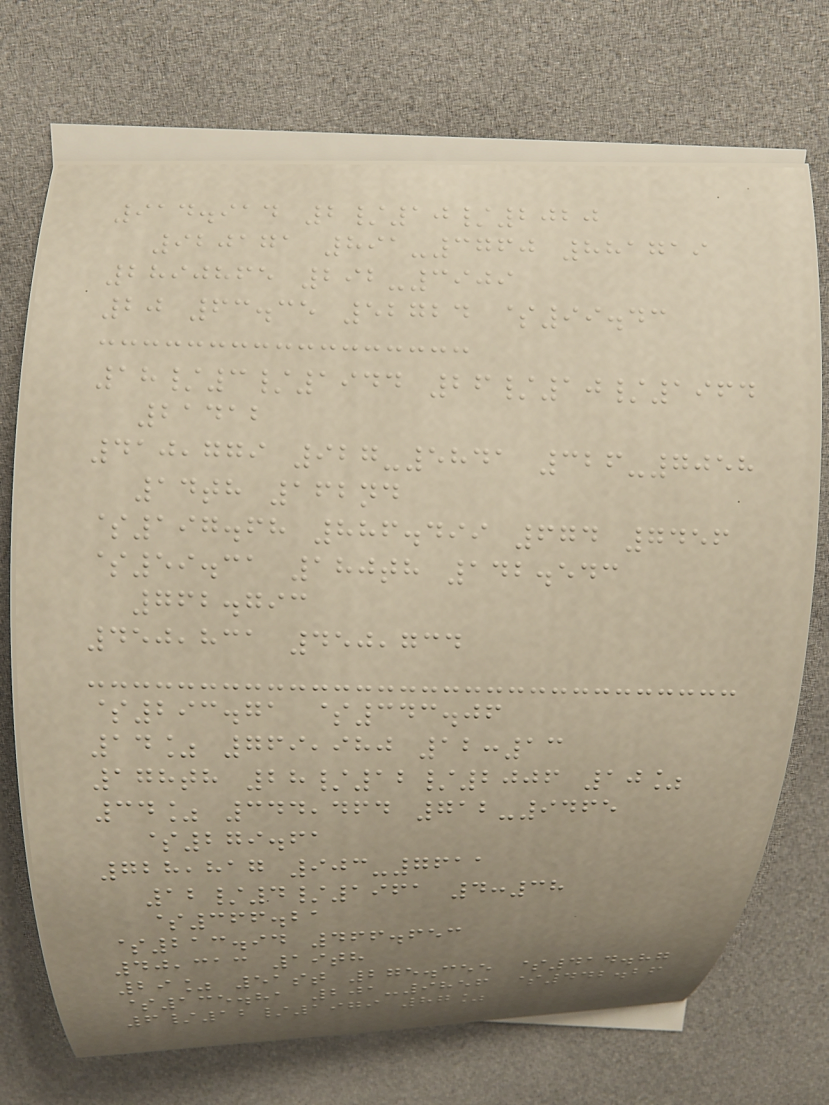914.914 2/10/2020
920171 891-3760 881719
2890865 292-3909
20 63.35 52724 $99.43
18/3/1944 26/10/1964
21412
410,779 927-5841 326-7058
14th 162nd
$197.68 886.499 674 7456
$59.31 180th 142.543
762.793
450,831 450,734
$293.71 $343.06
14% 769,980 12:13
178th 28/12/2006 10%
34% 344,464 712-9465
$279.61
728,817 903-7611
12/4/1961 4:38
$366.21
$213.94 466.653
40,313 19th
29% 51st 275.355 $414.87
$135.81 201-9856 $442.26
6/12/1979 87%
